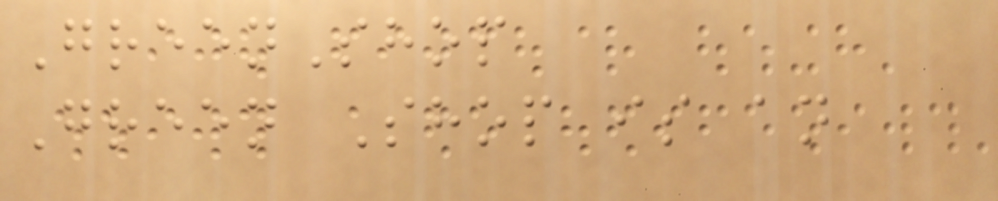GreenShop
Green Shop is an
